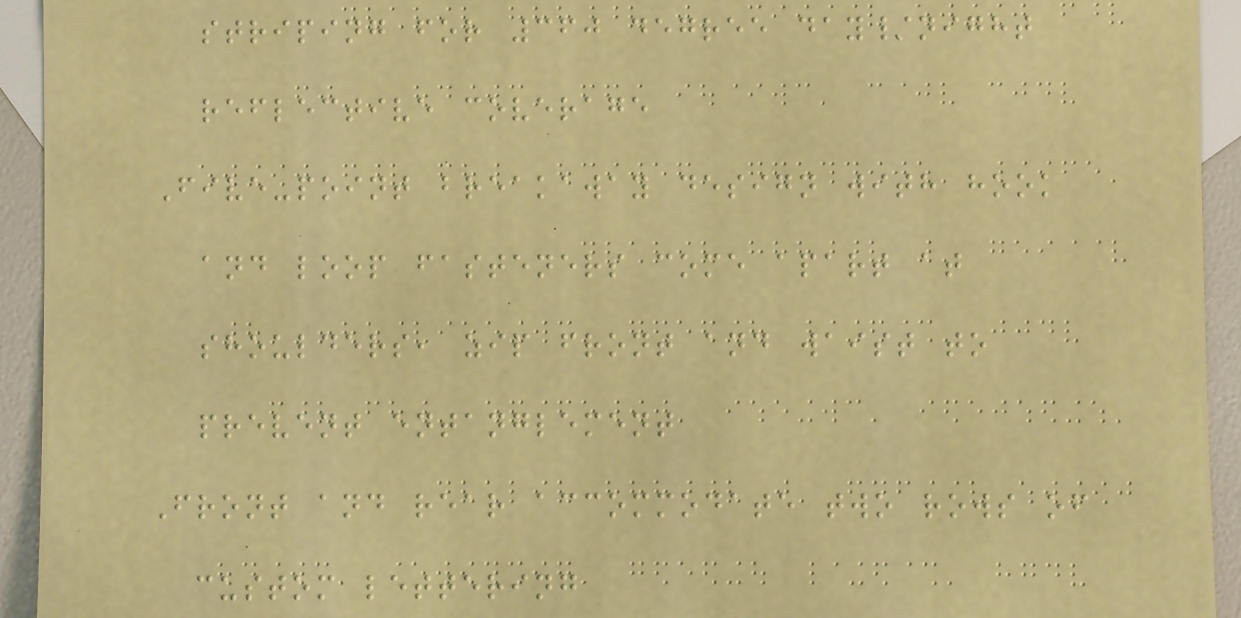striping for 360 degree day/night
reflective coverage
Five-point breakaway design with hook
and loop fasteners come apart at
shoulders, zip front and waist to
prevent entanglement
Front and rear accommodate two rows of
custom lettering
